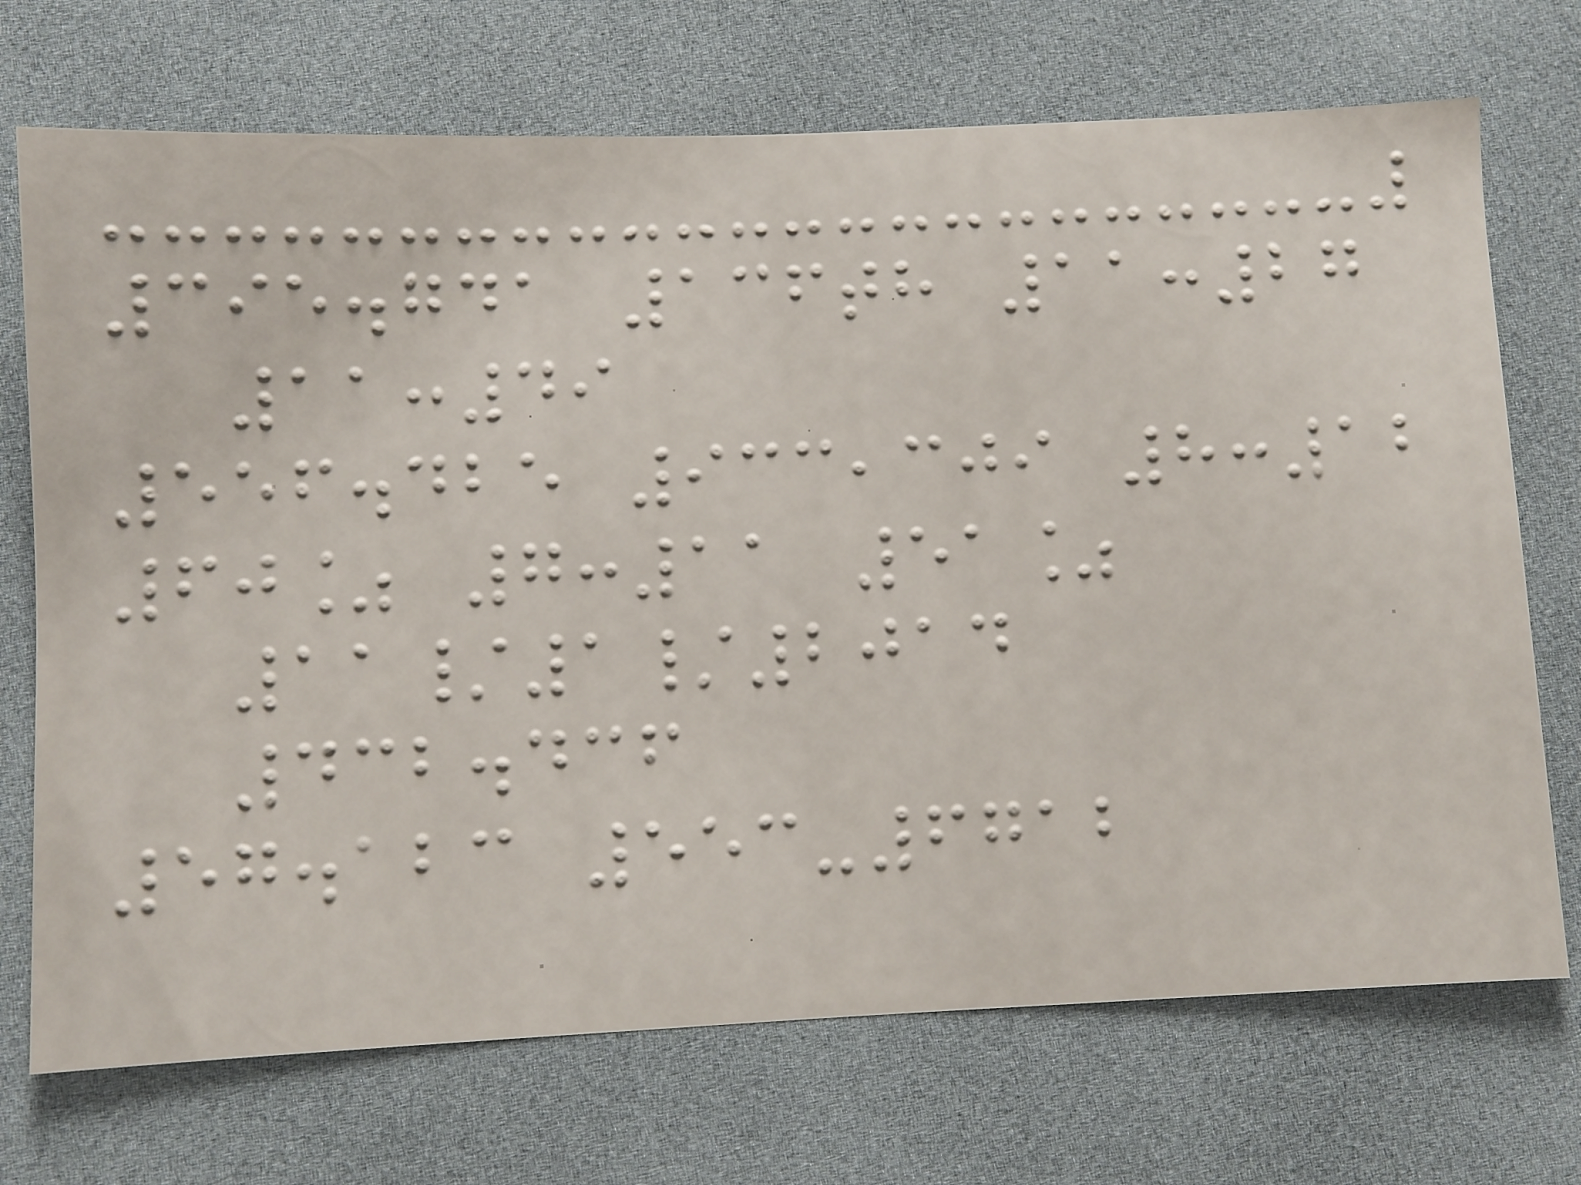395.741 136th 11:27
11:49
556.425 933,309 8:12
60% 7:11 51%
11/1/2014
432.436
57.123 553-6712
